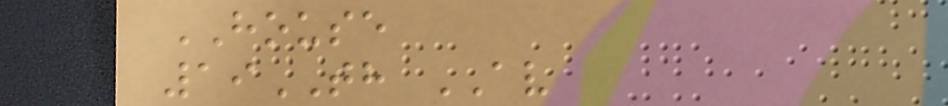HOUSE
19TH AV
